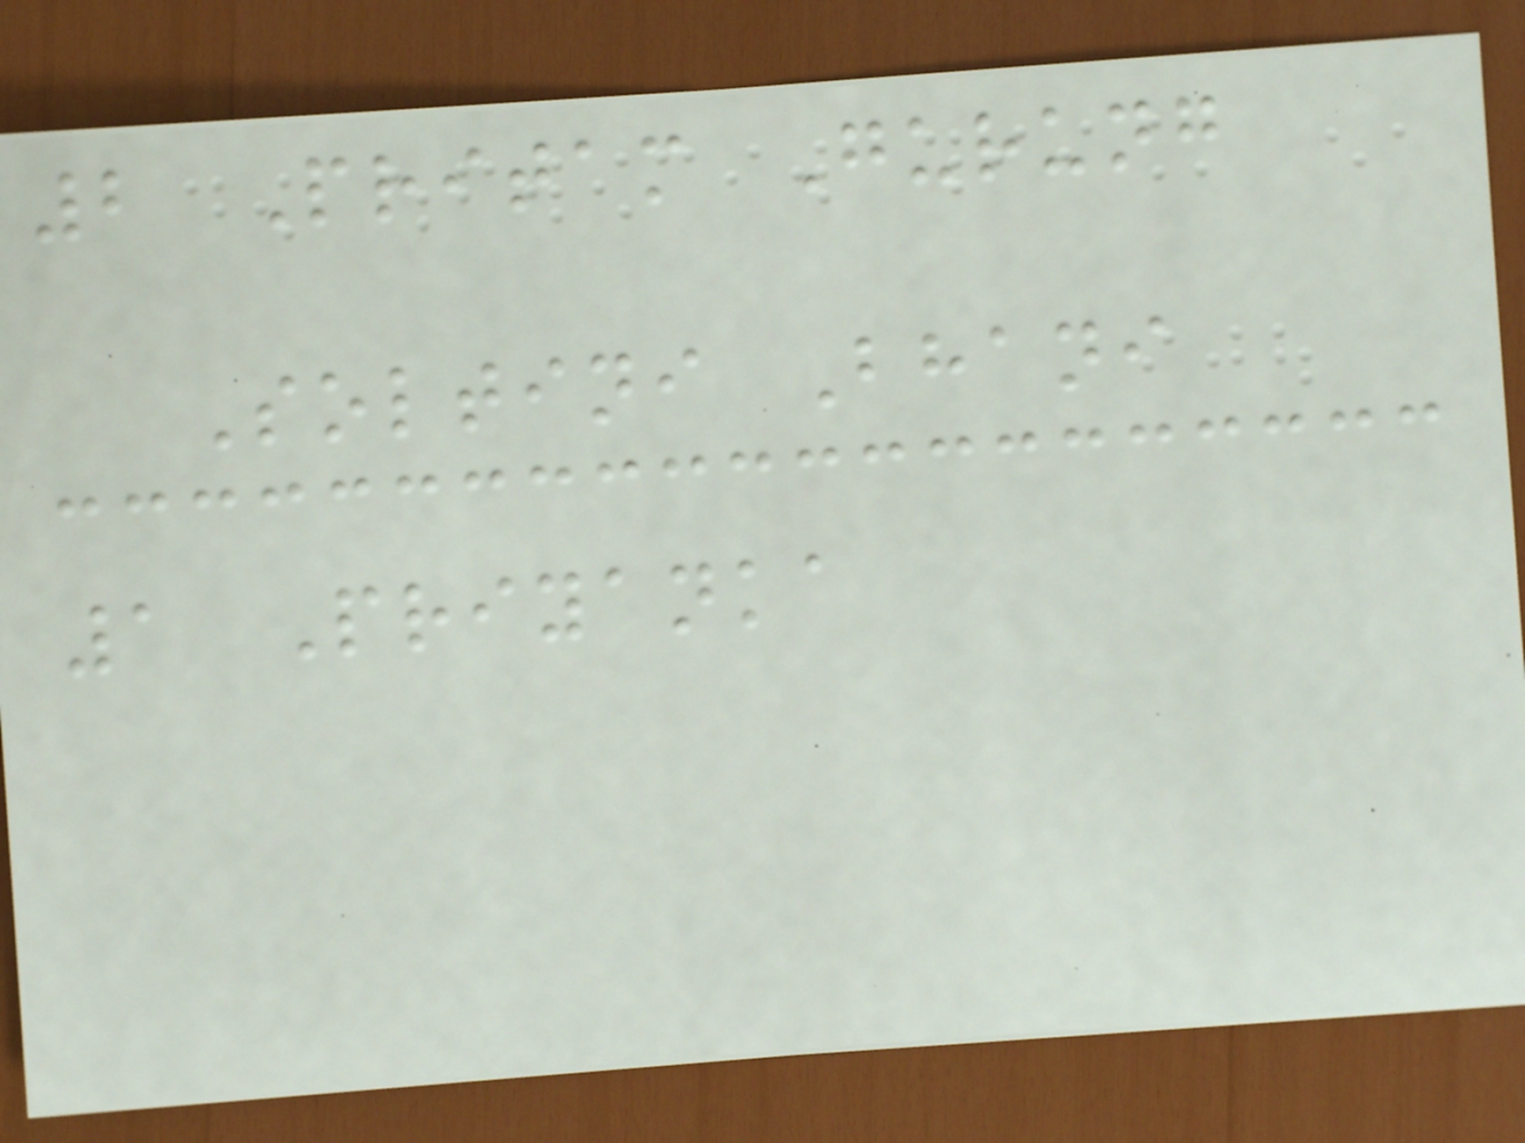2 Pritam Gurung
Soltini Bhani
1 Priyanka
